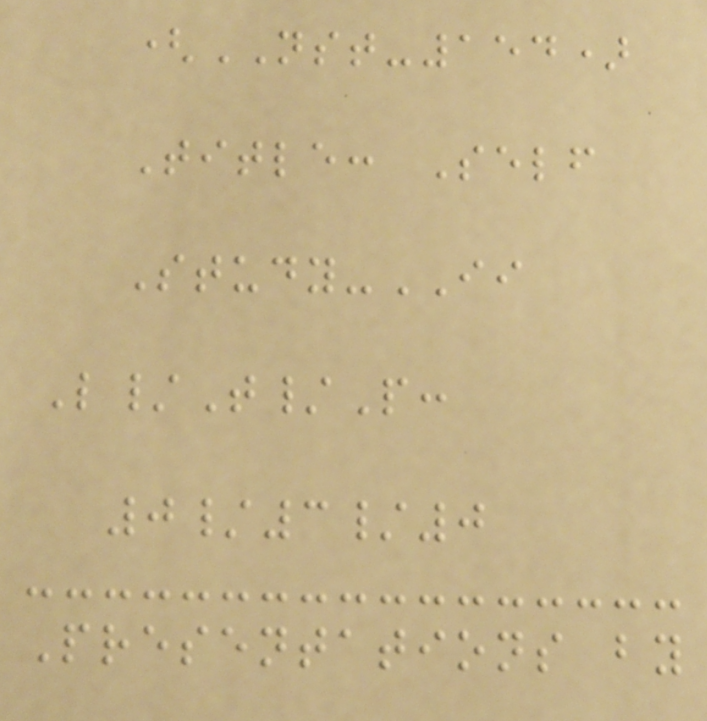(NST-154)
Title: Self
Study-II
L/T/P:
0/3/0
Presentations by
